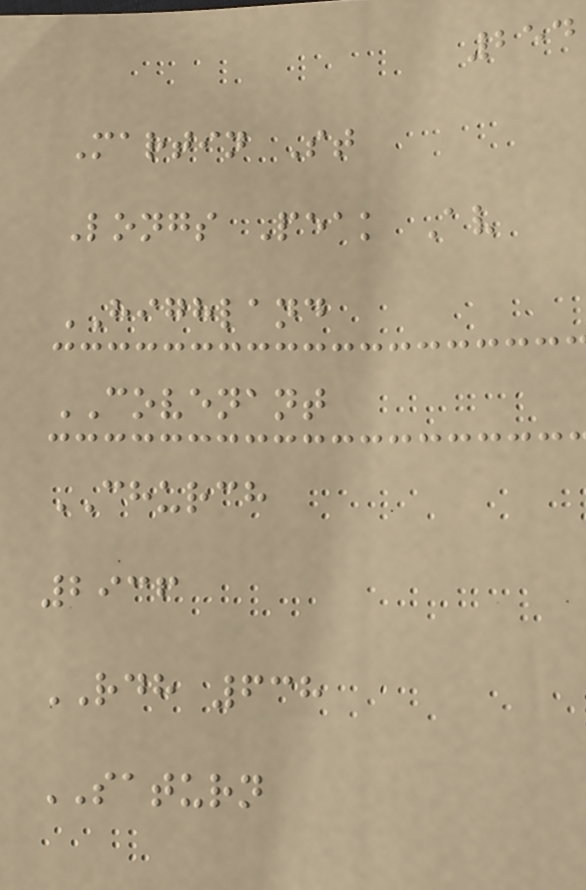254
Martin St
Longs Peak Av
HIGHLAND
COVENANT
CHURCH
2936
RDH 638
SATURN
